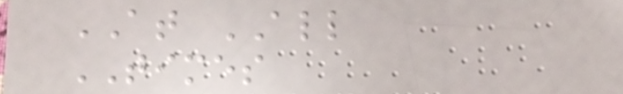AT ALL
TIMES
